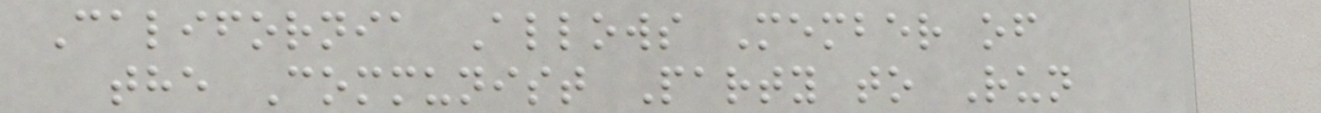California Allows Member of
the Communist Party to Run
